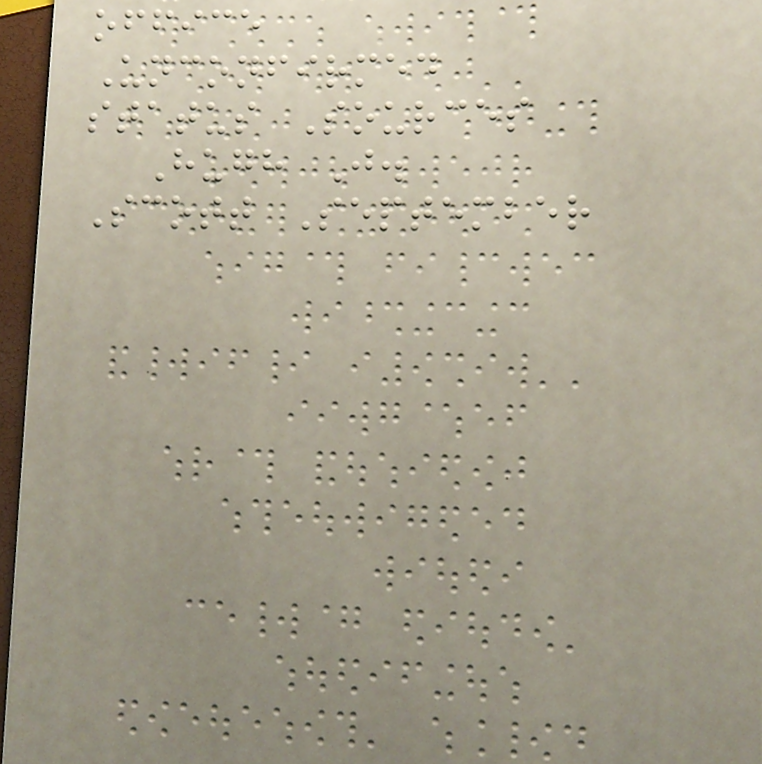office
Unconfirmed
status Sources
Hugh J.
Scott September
